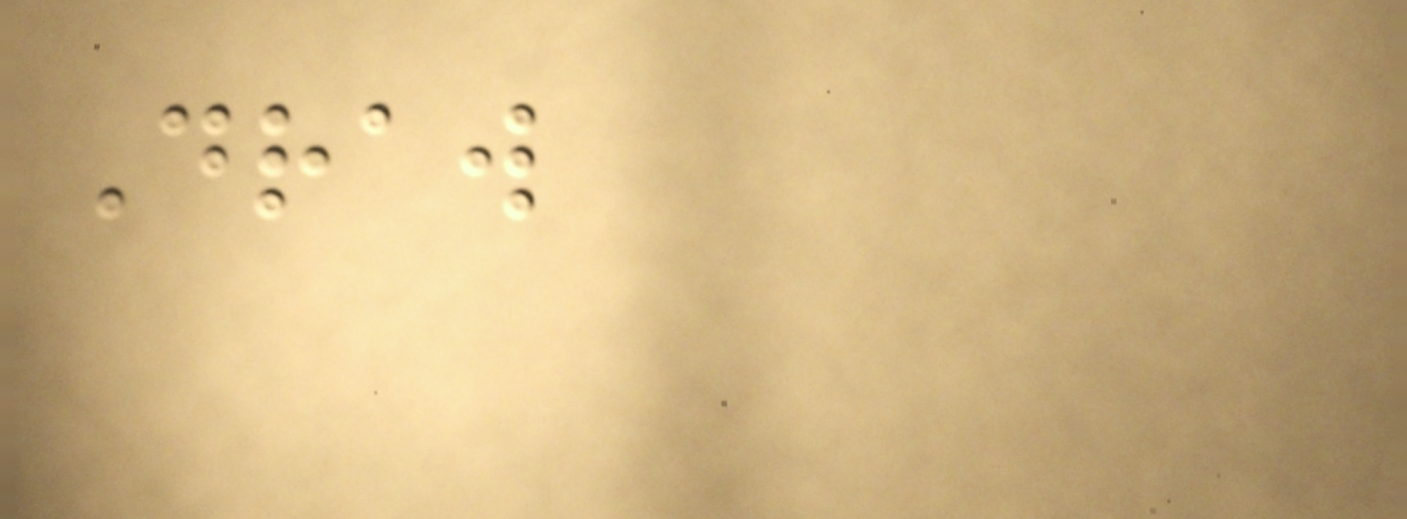Draw
